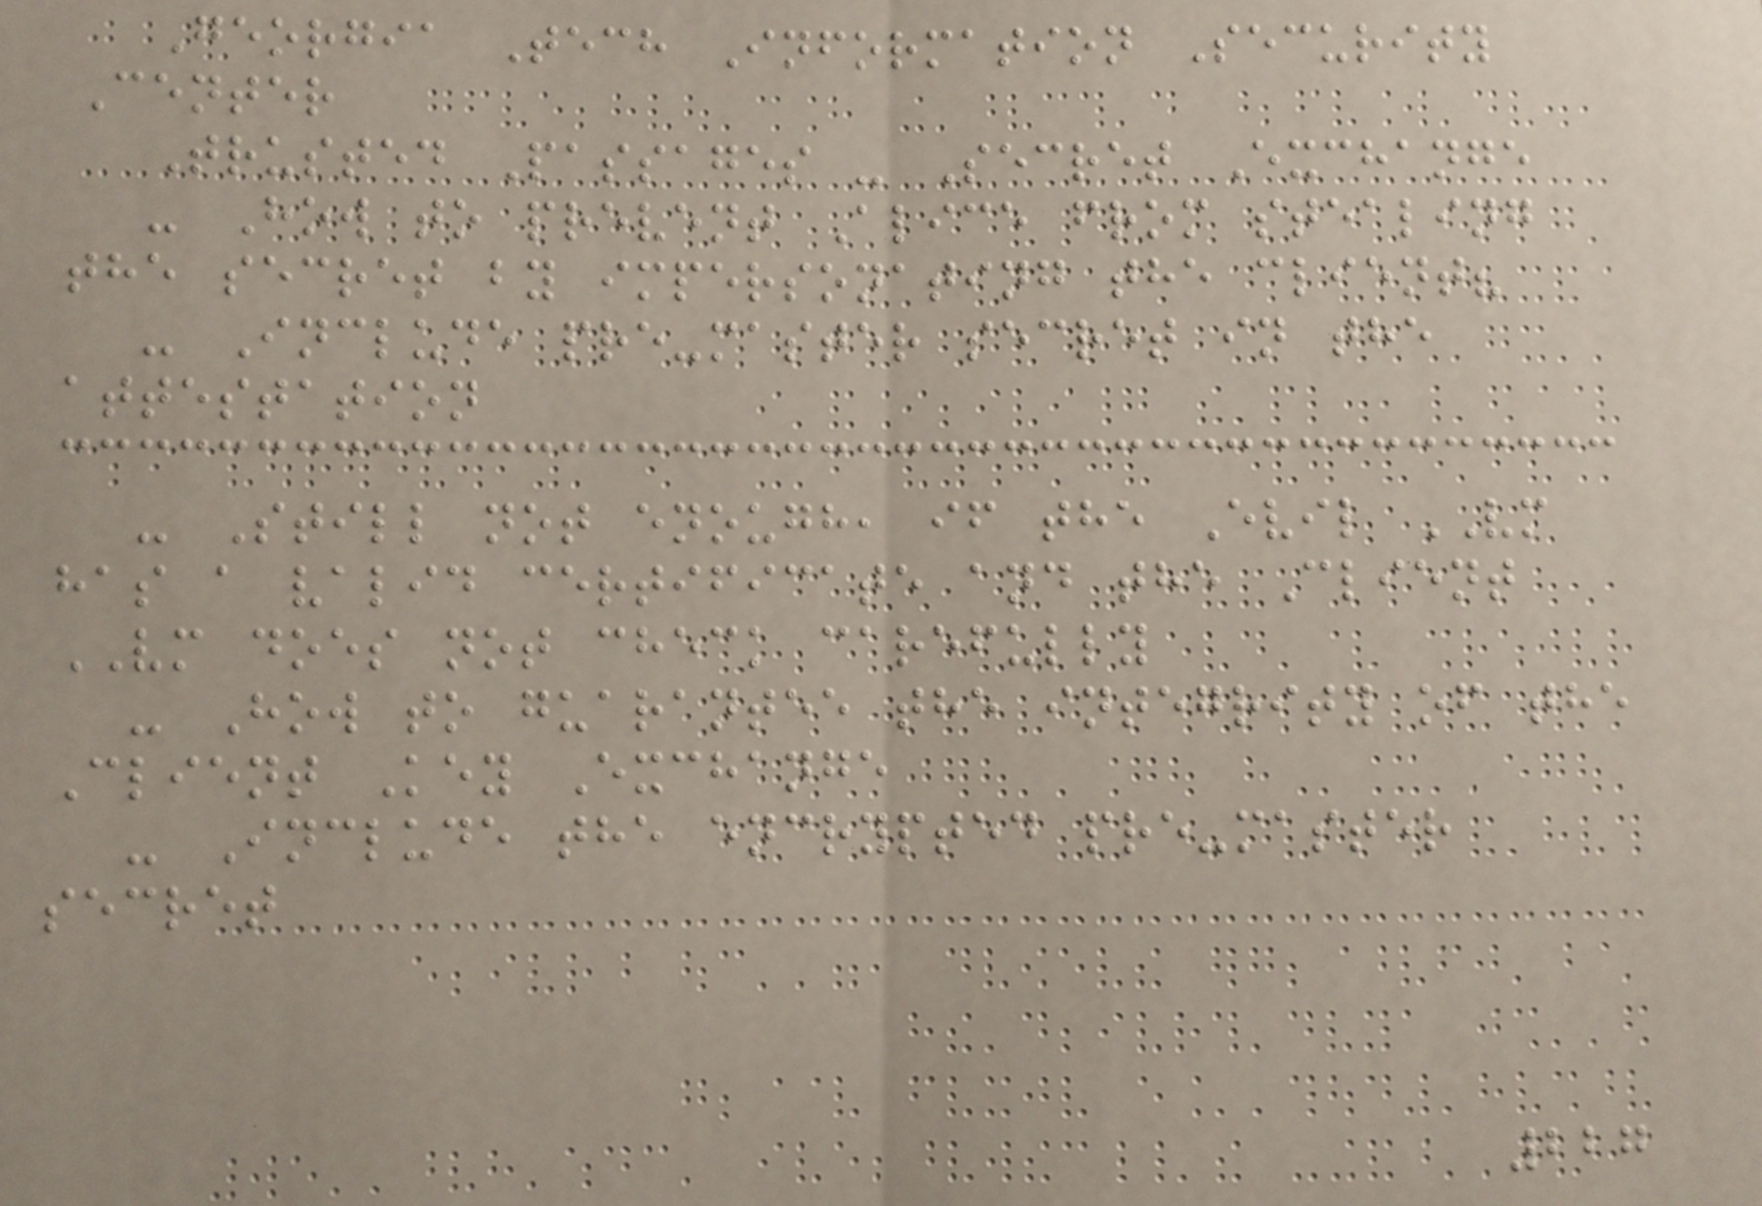Georgia Tech Information Security
Center
Trusted Passages - Secret Exchange
- How to prevent Alice from stealing
the secret by impersonating the client?
- Include pre-master secret in the
attestation
- Still not enough, if the Evil VM
has a valid certificate and the Client
VM does not check carefully
- How to guarantee the integrity of the
Client Key Exchange
- Include the encrypted pre-master
secret
227
